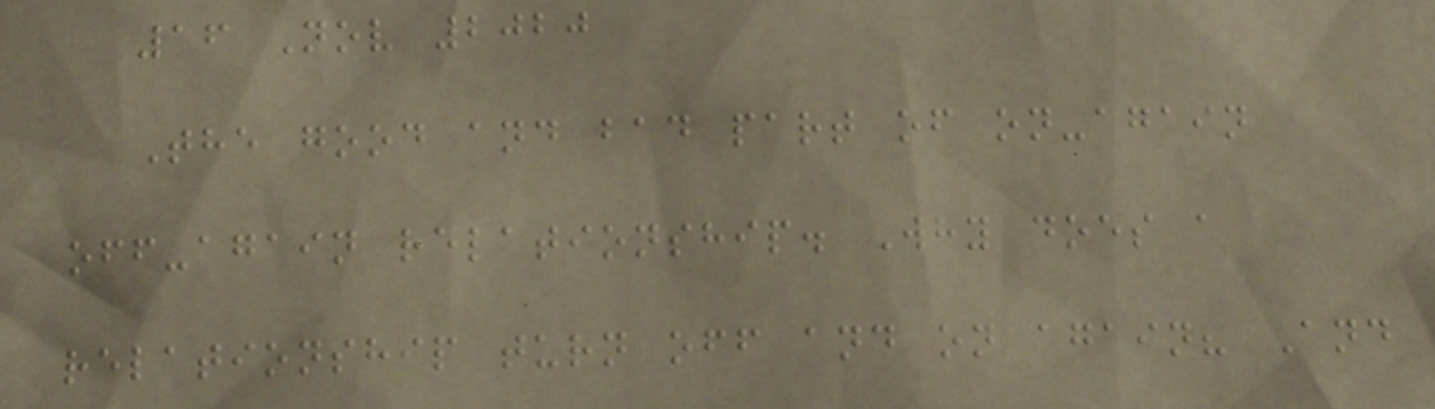16 Nov 2020
The good and bad part of on-again
off-again relationship. Why does a
relationship turn off and on again? And
